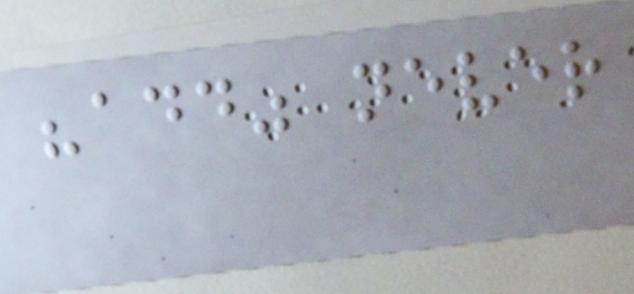"add" never
